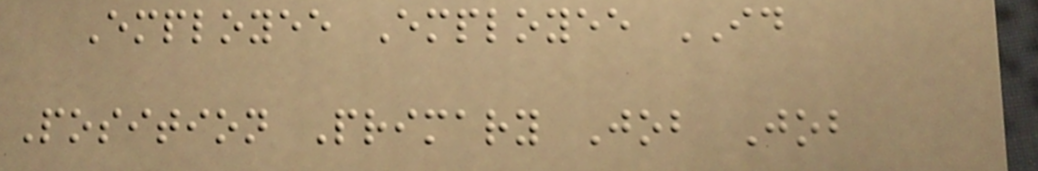Employee Employee ID
Position Primary Job Job
